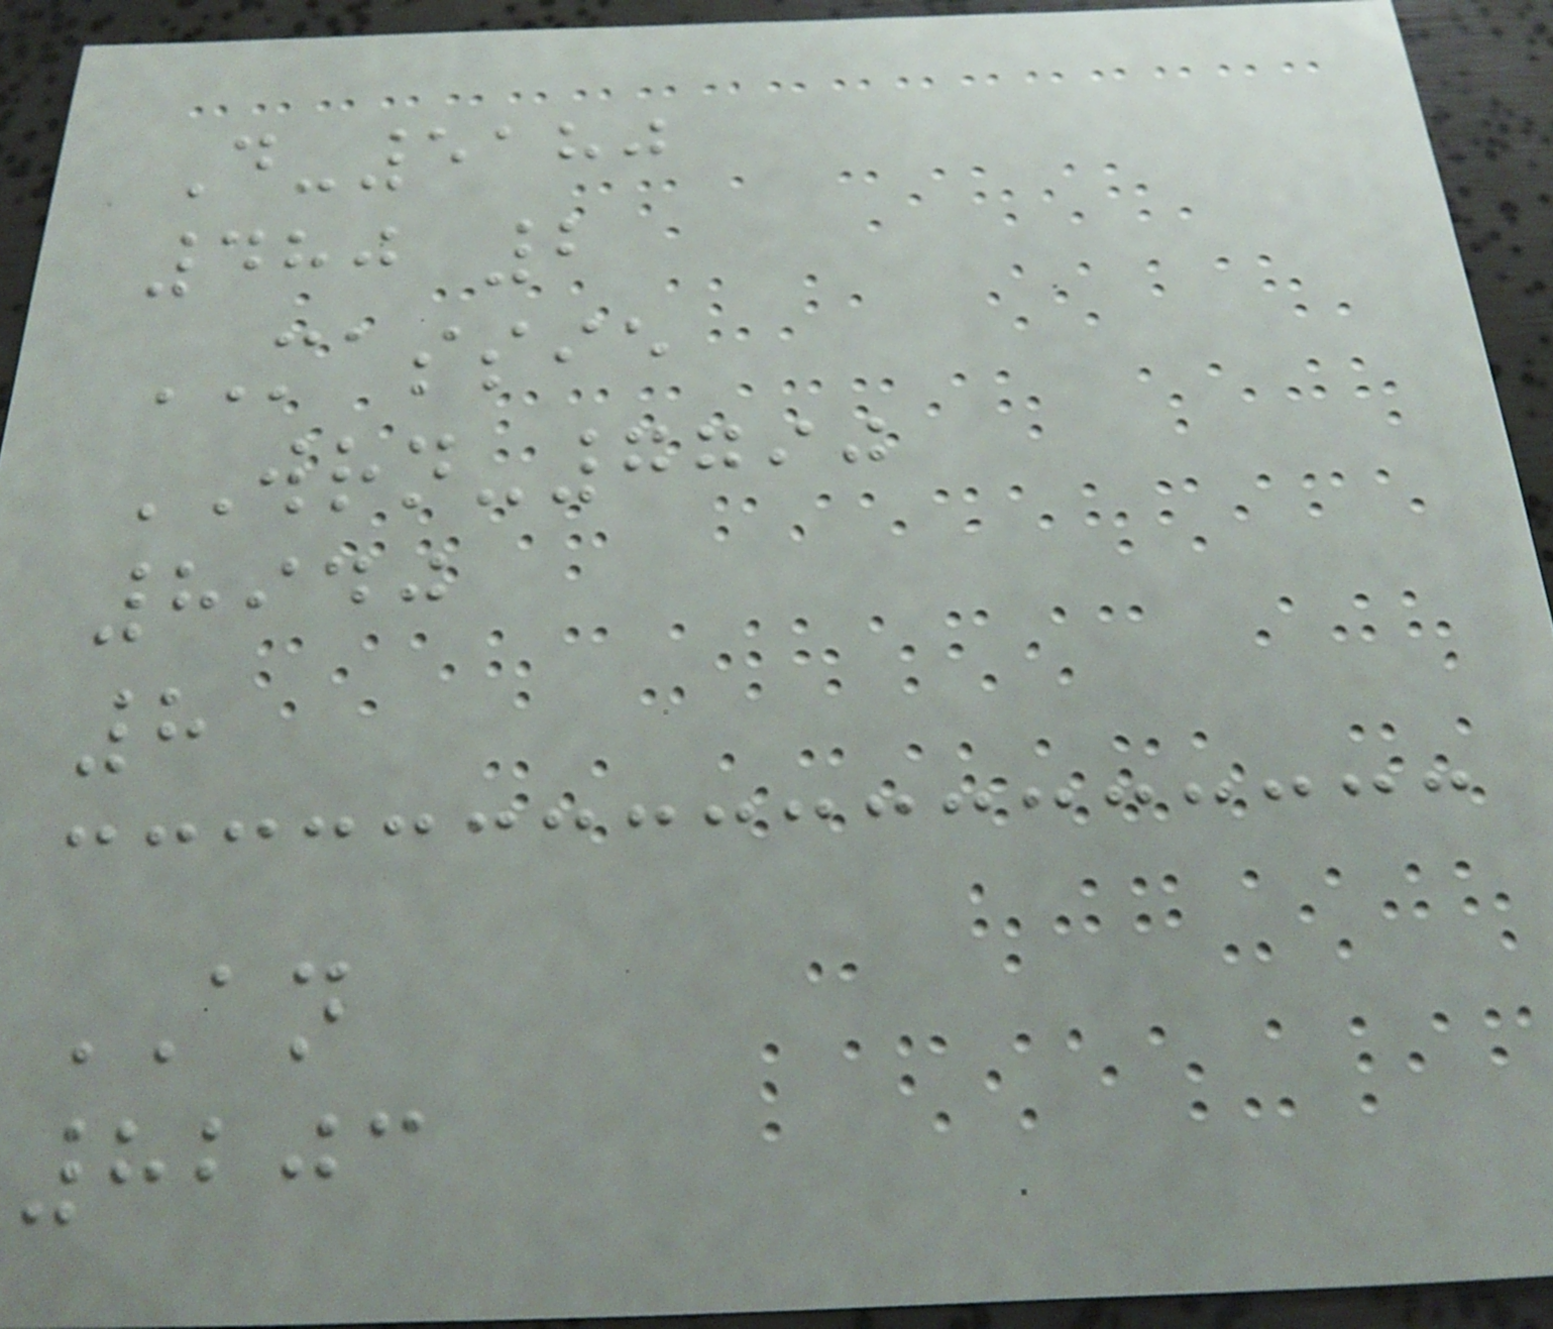D-5180
480 2
MASSIE
WRN-7790
8940
8
AN
8203
